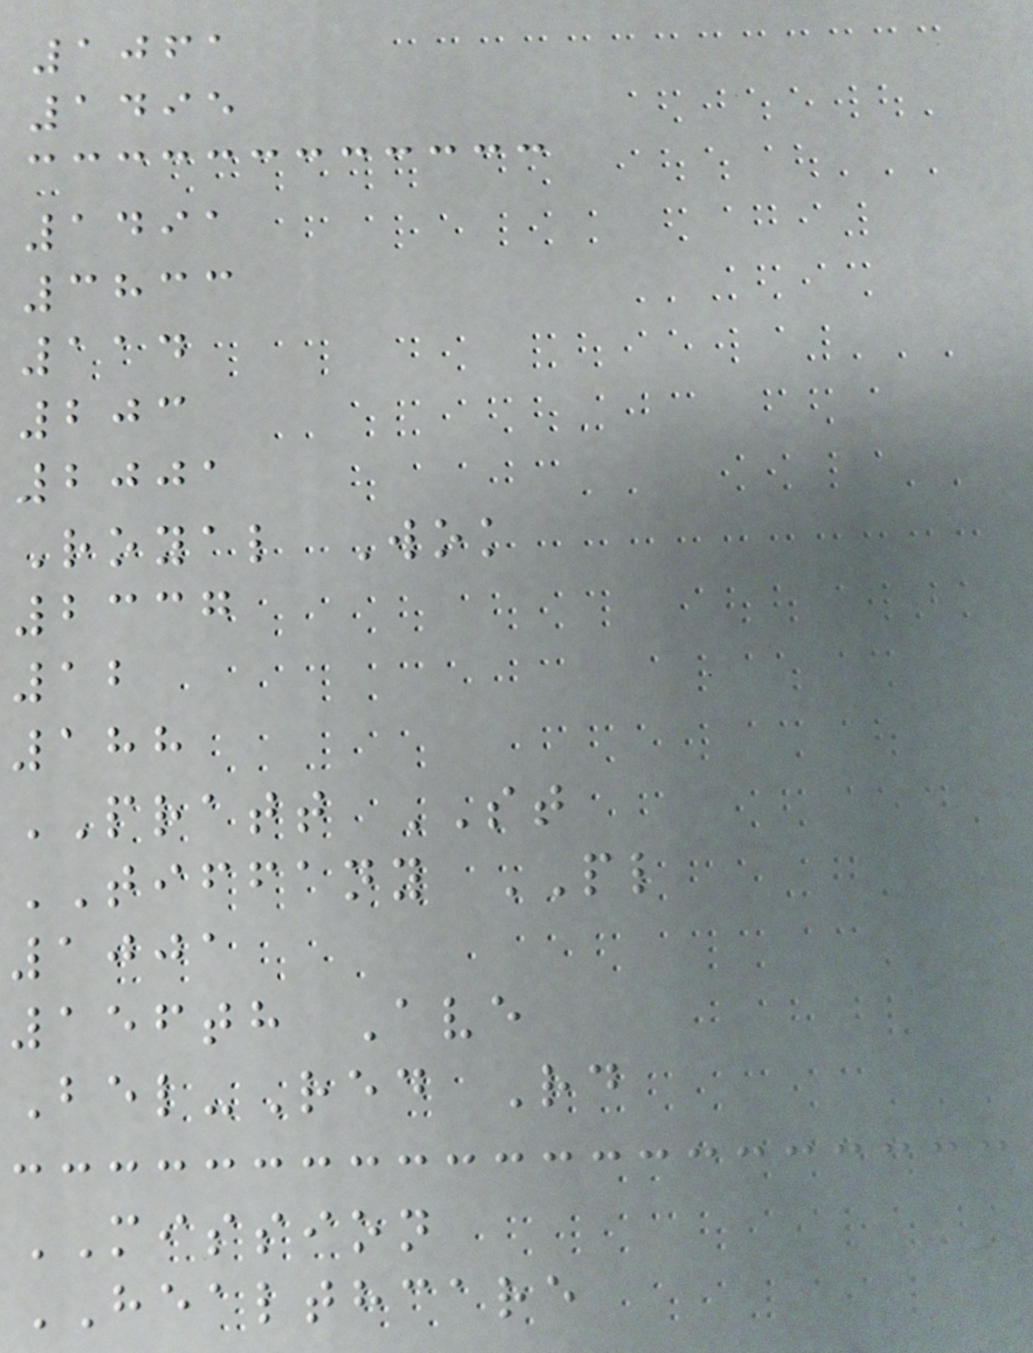1061
1495
1491
3833
114
203
2001
Royal Wok
2337
12
188
PRATT ST
TIFFANY PL
1001
156th Ave
Bel-Red Rd
MISSION
HEALTHCARE
